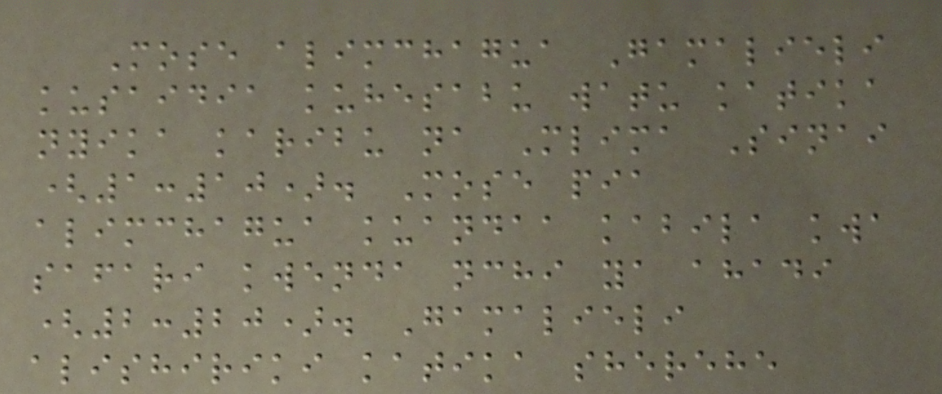Mose alimchagua Gamalieli
kusaidia kuhesabu watu katika
nyika karibu na Mlima Sinai
(1:10). Mose pia
alimchagua kuandaa kabila kwa
safari kwenda nchi ya ahadi
(2:20). Gamalieli
alishiriki katika sherehe
